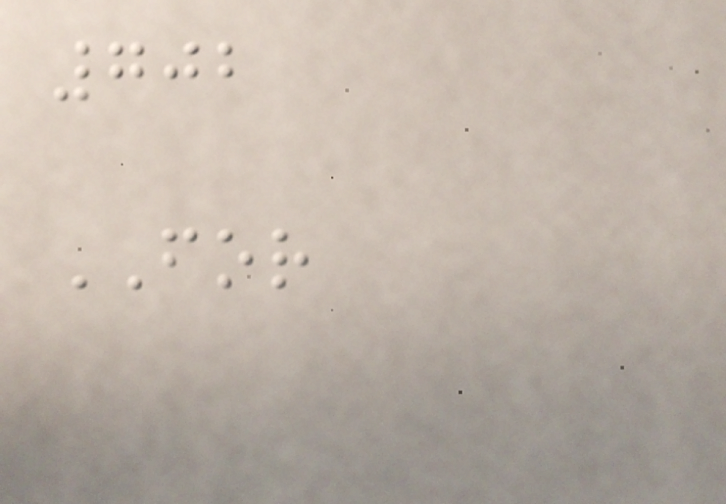702
FOR
